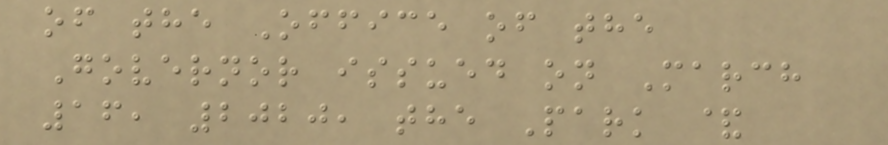of the Office of the
Governor issued on March
16, 2020, the Park &
